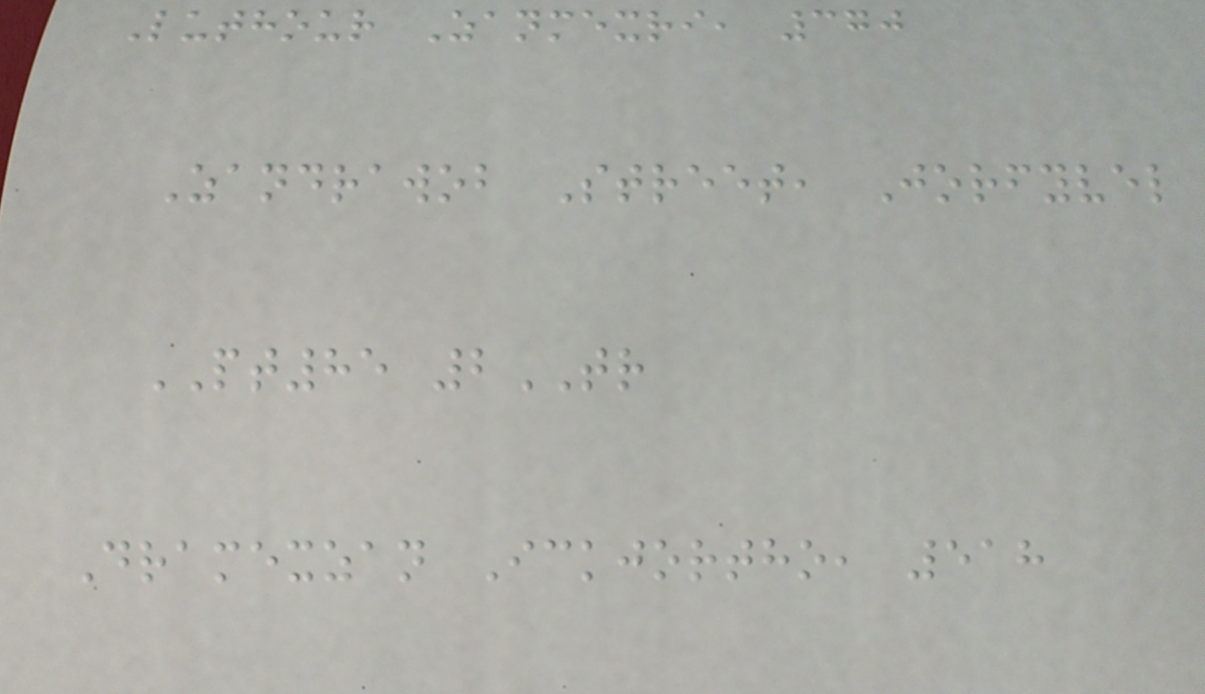Luthour Zanmexri, 370
Zandrawob Street, Jorfyvel
PT85 2TR
Dramexzan Ickjortho, 518
